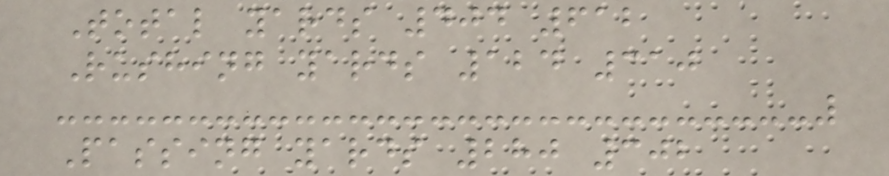Total yards 404 612
Rushing yards 124 310
Passing yards 280 302
